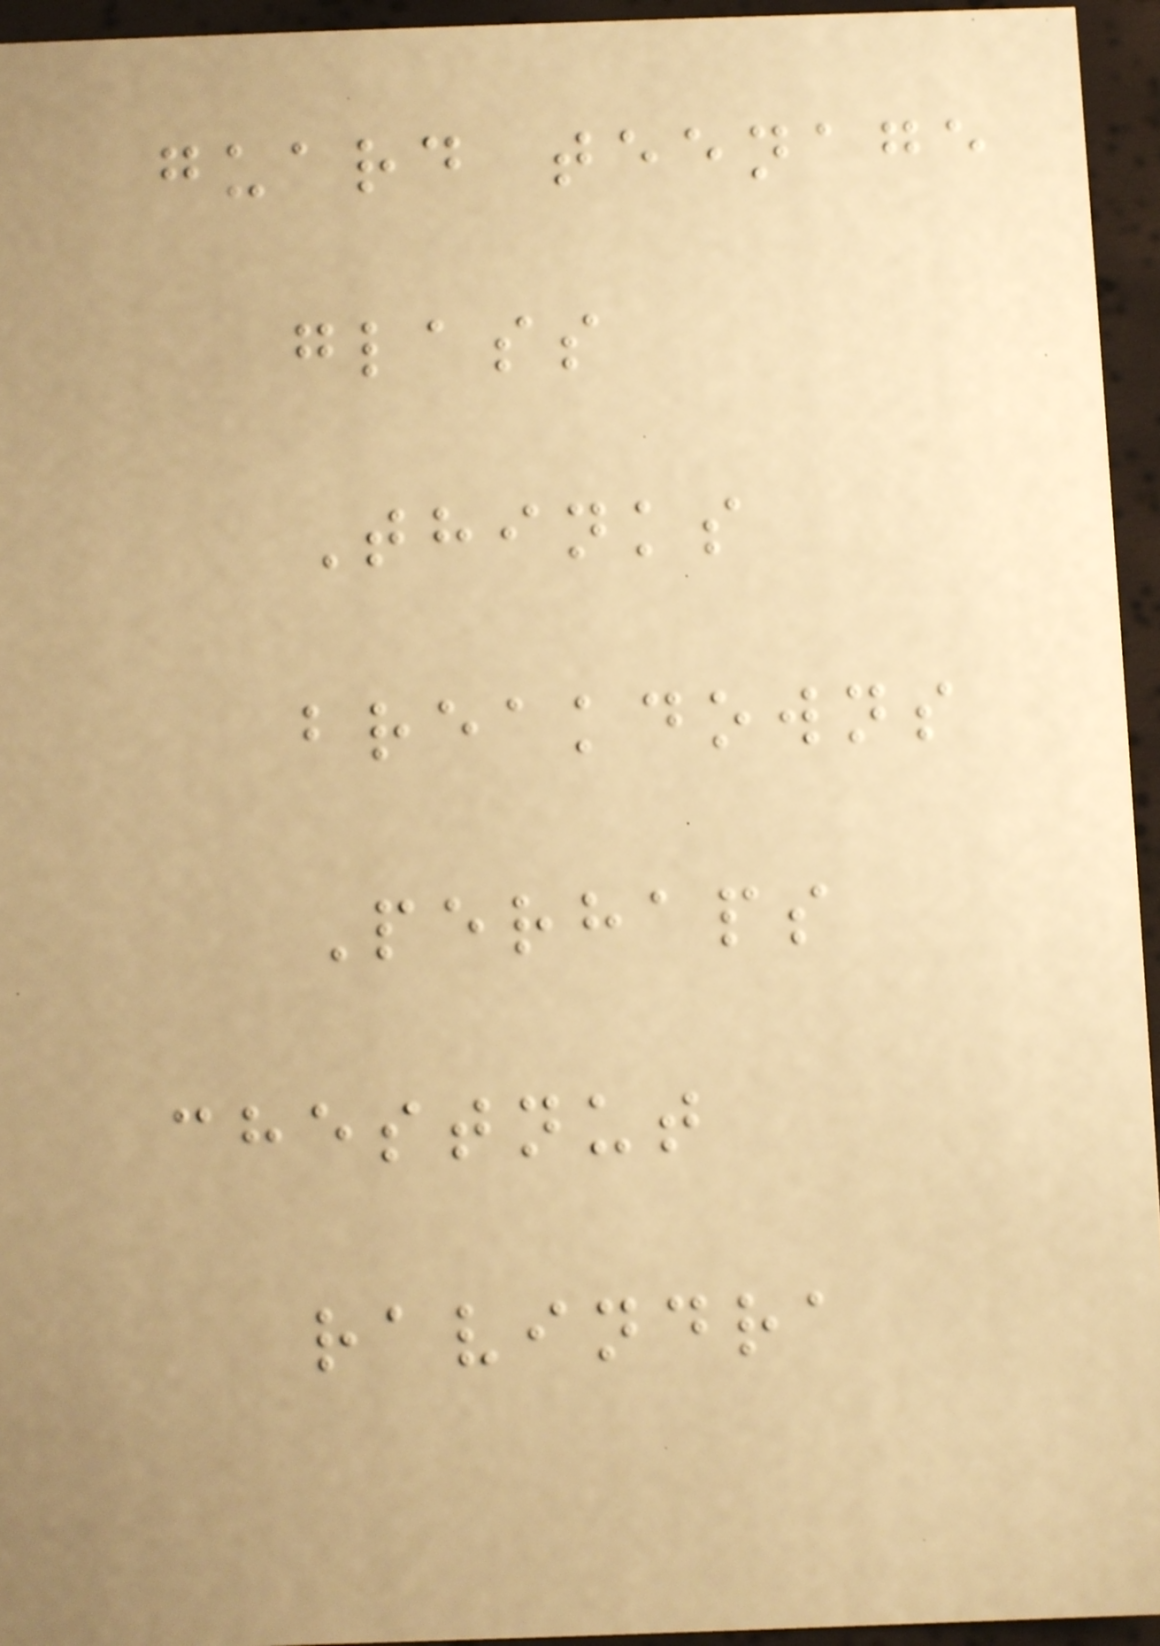guard teenage
glass
Thinks
breakdowns
Perhaps
chestnut
ravindra
